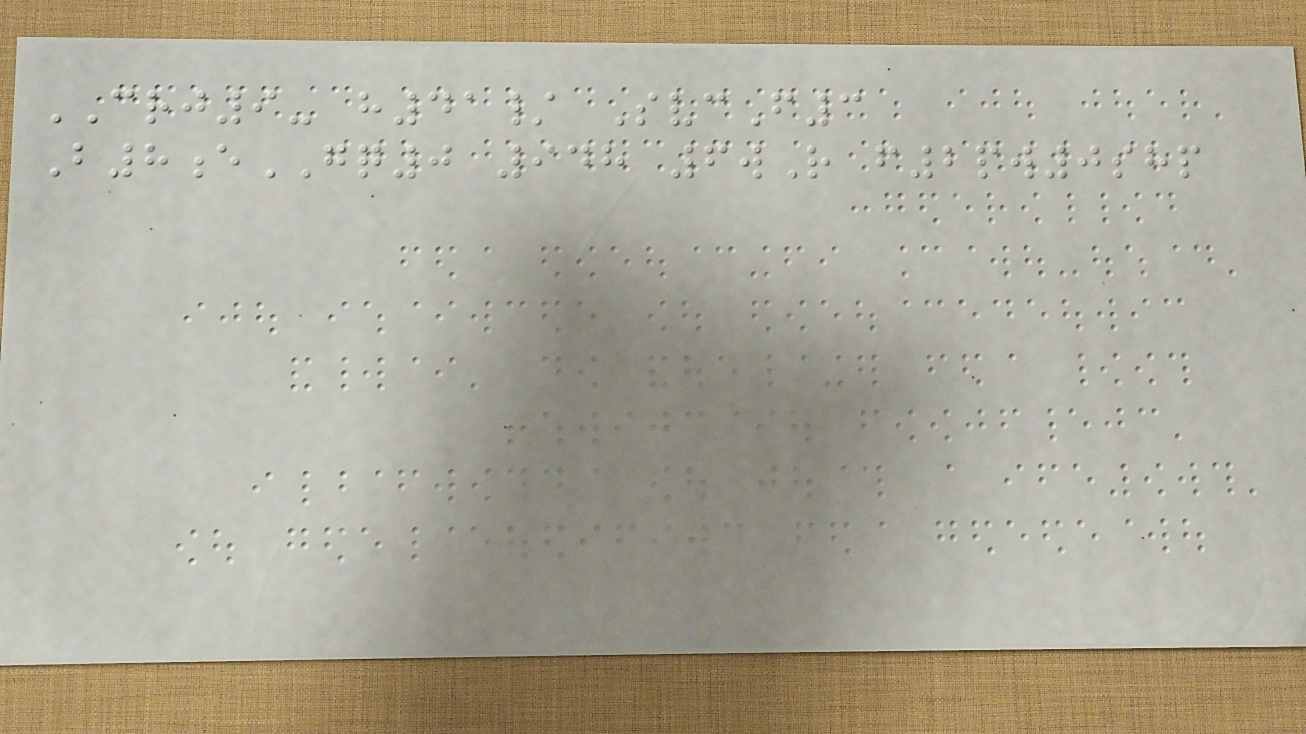CRJ9- h41/ SvcF3
B8eGQ0 948 6wR f2pw0shp
